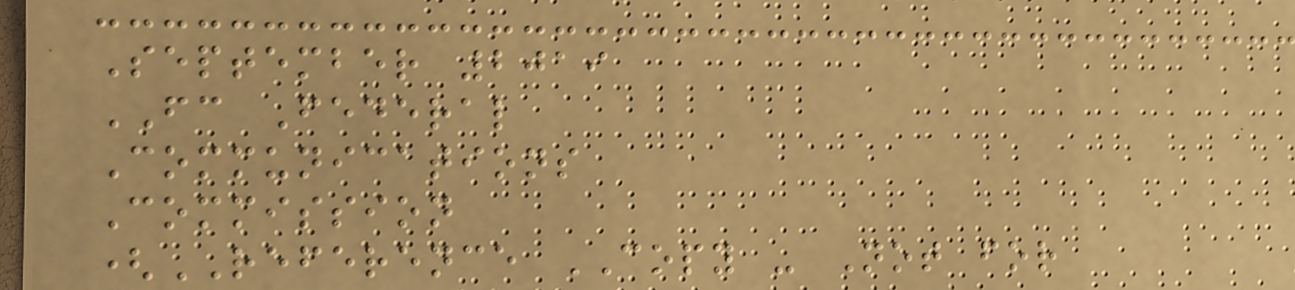September 2019
FC Federal
Communications
Commission
(REFERENCE COPY - Not for
